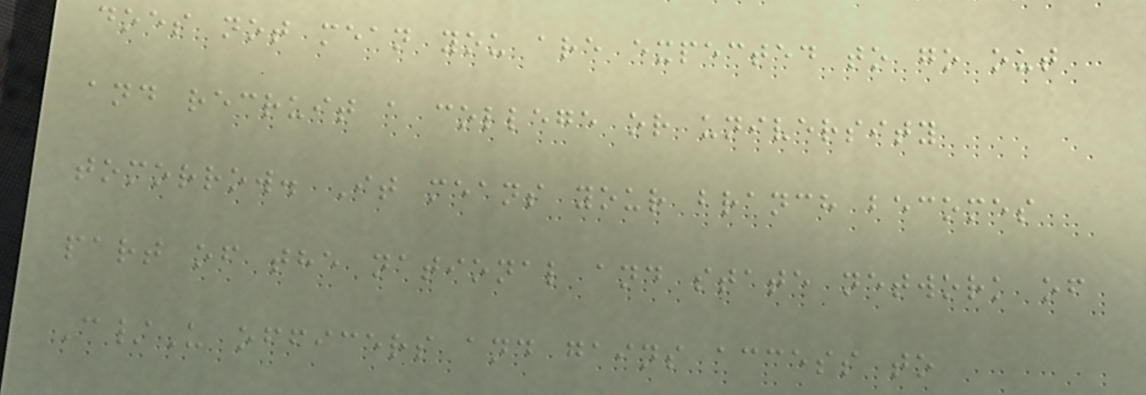does not mean you are expected to go out
and recruit a college or university
tomorrow. It means your branch becomes
part of the national and state network of
C/U officers and gains access to
